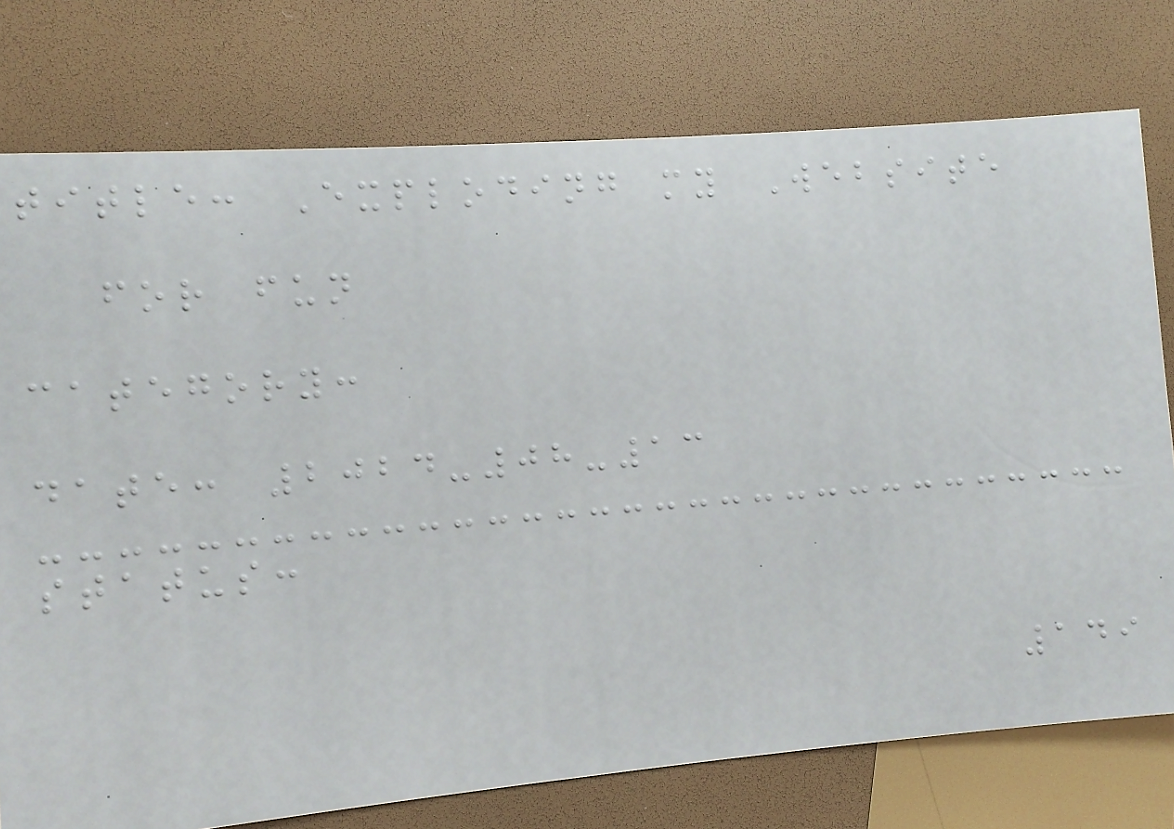title: Exploding my Website
for fun
category:
date: 2024-08-13
status:
149
